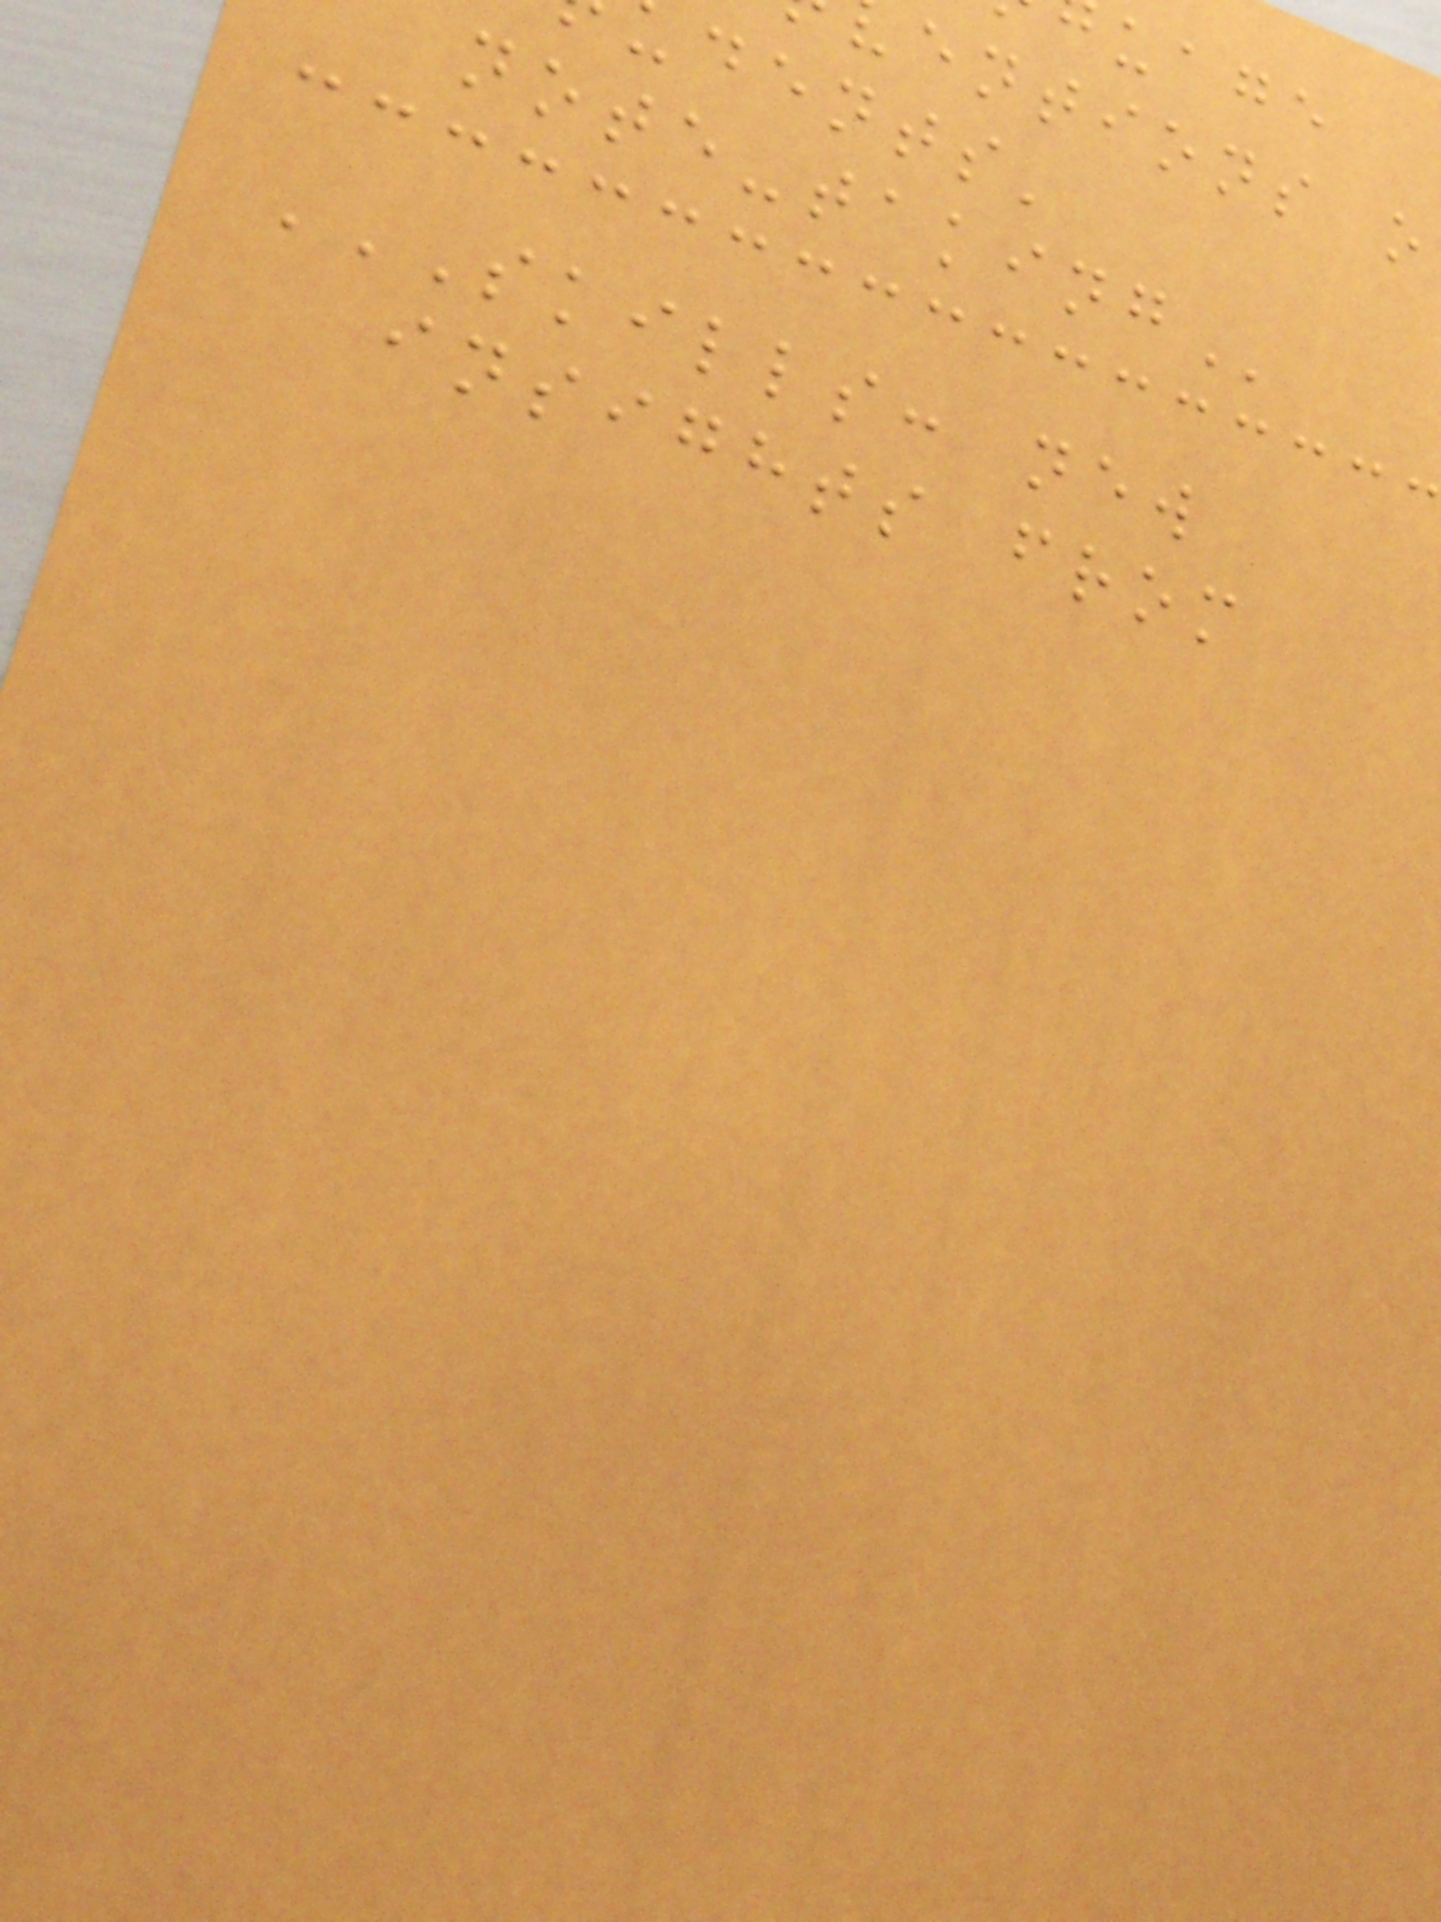uage
entions
dents'
SKILLS: NEW
insights from
